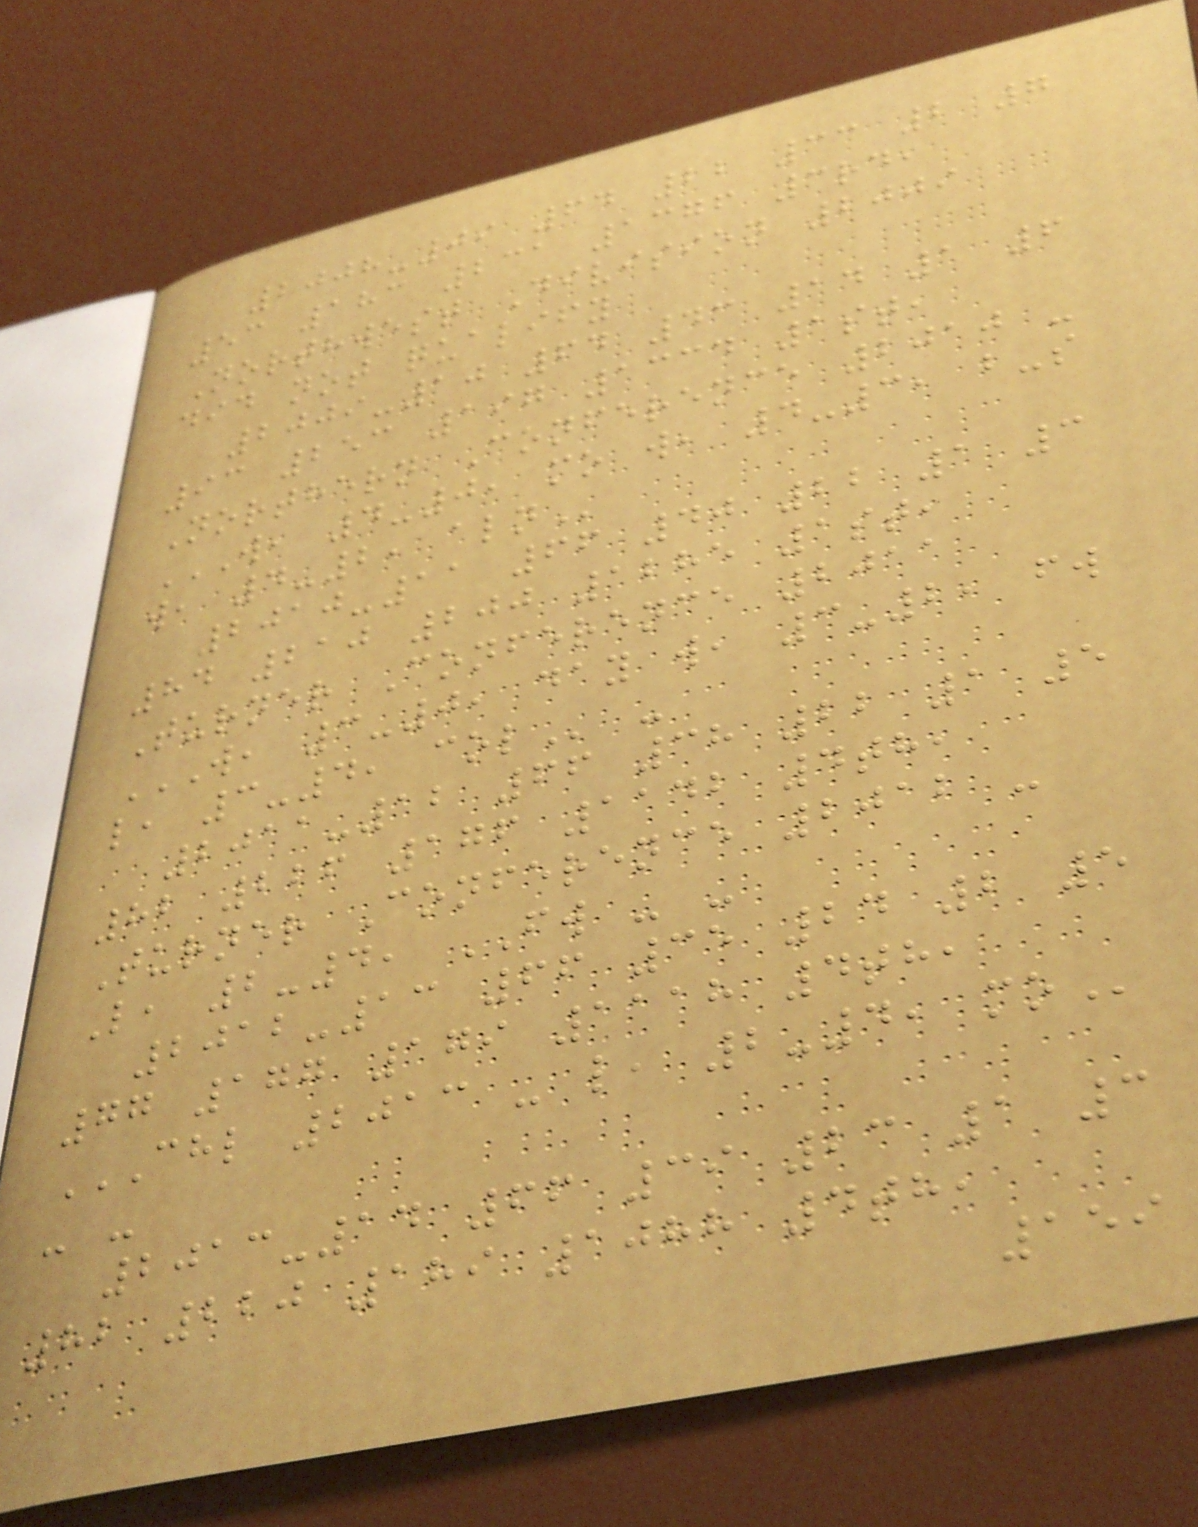2008-09 64 22 33 2 7
53 183 231 1376 3rd,
Northwest Division 2009
did not qualify
2009-10 64 43 14 1 6
93 253 197 1334 1st,
Northern Conference 2010 -
W, 4-0, MO W, 4-3, B-S
W, 4-2, ALN
2010-11 66 40 22 1 3
84 210 200 1285 1st,
Turner Conference 2011
W, 3-0, DAY W, 3-2, FW
L, 3-4, COL -
2011-12 66 38 22 1 5
82 226 176 1142 4th,
Turner Conference 2012 -
L, 2-4, FW - -
2012-13 66 35 24 2 5
77 177 179 1118 4th,
CHL 2013 - L, 2-4, MO
- -
2013-14 66 39 23 1 3
82 220 189 1088 4th,
159
